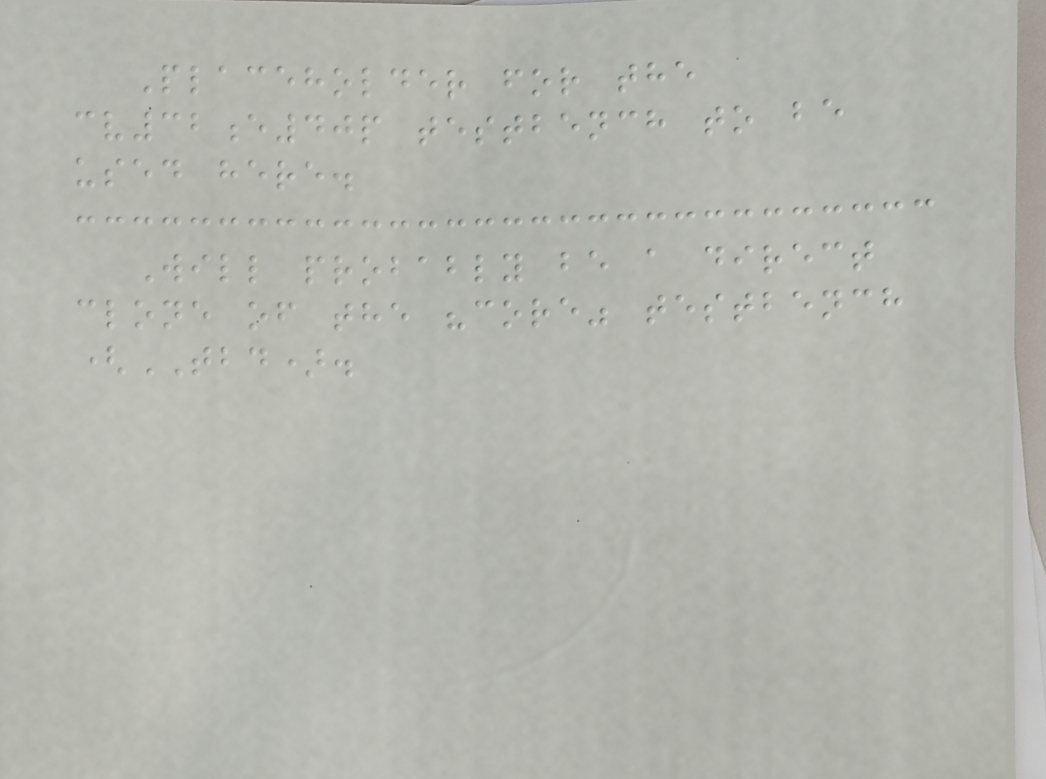Placeholder for the
cv32e40p testbench to be
used here.
Will probably be a direct
clone of the "core" testbench
(TBD).
